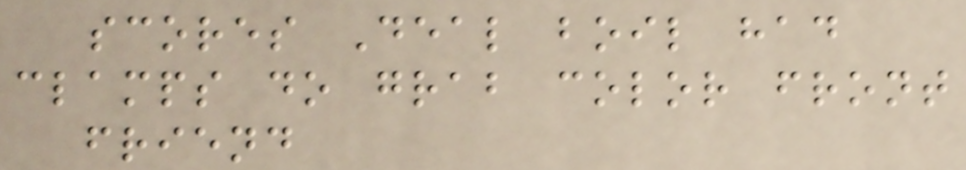scores Deal boil had
clamps do grab color front
friend
